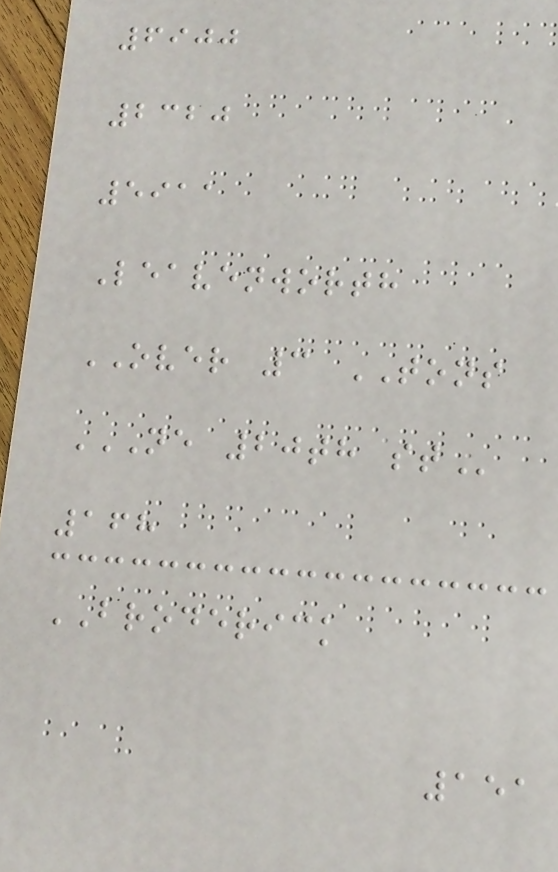6900
2320
5911
Leavenworth
OVER 3 TONS
NE 20TH ST
168
BRODERICK
151
